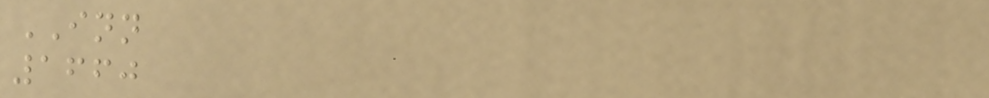INN
1660
